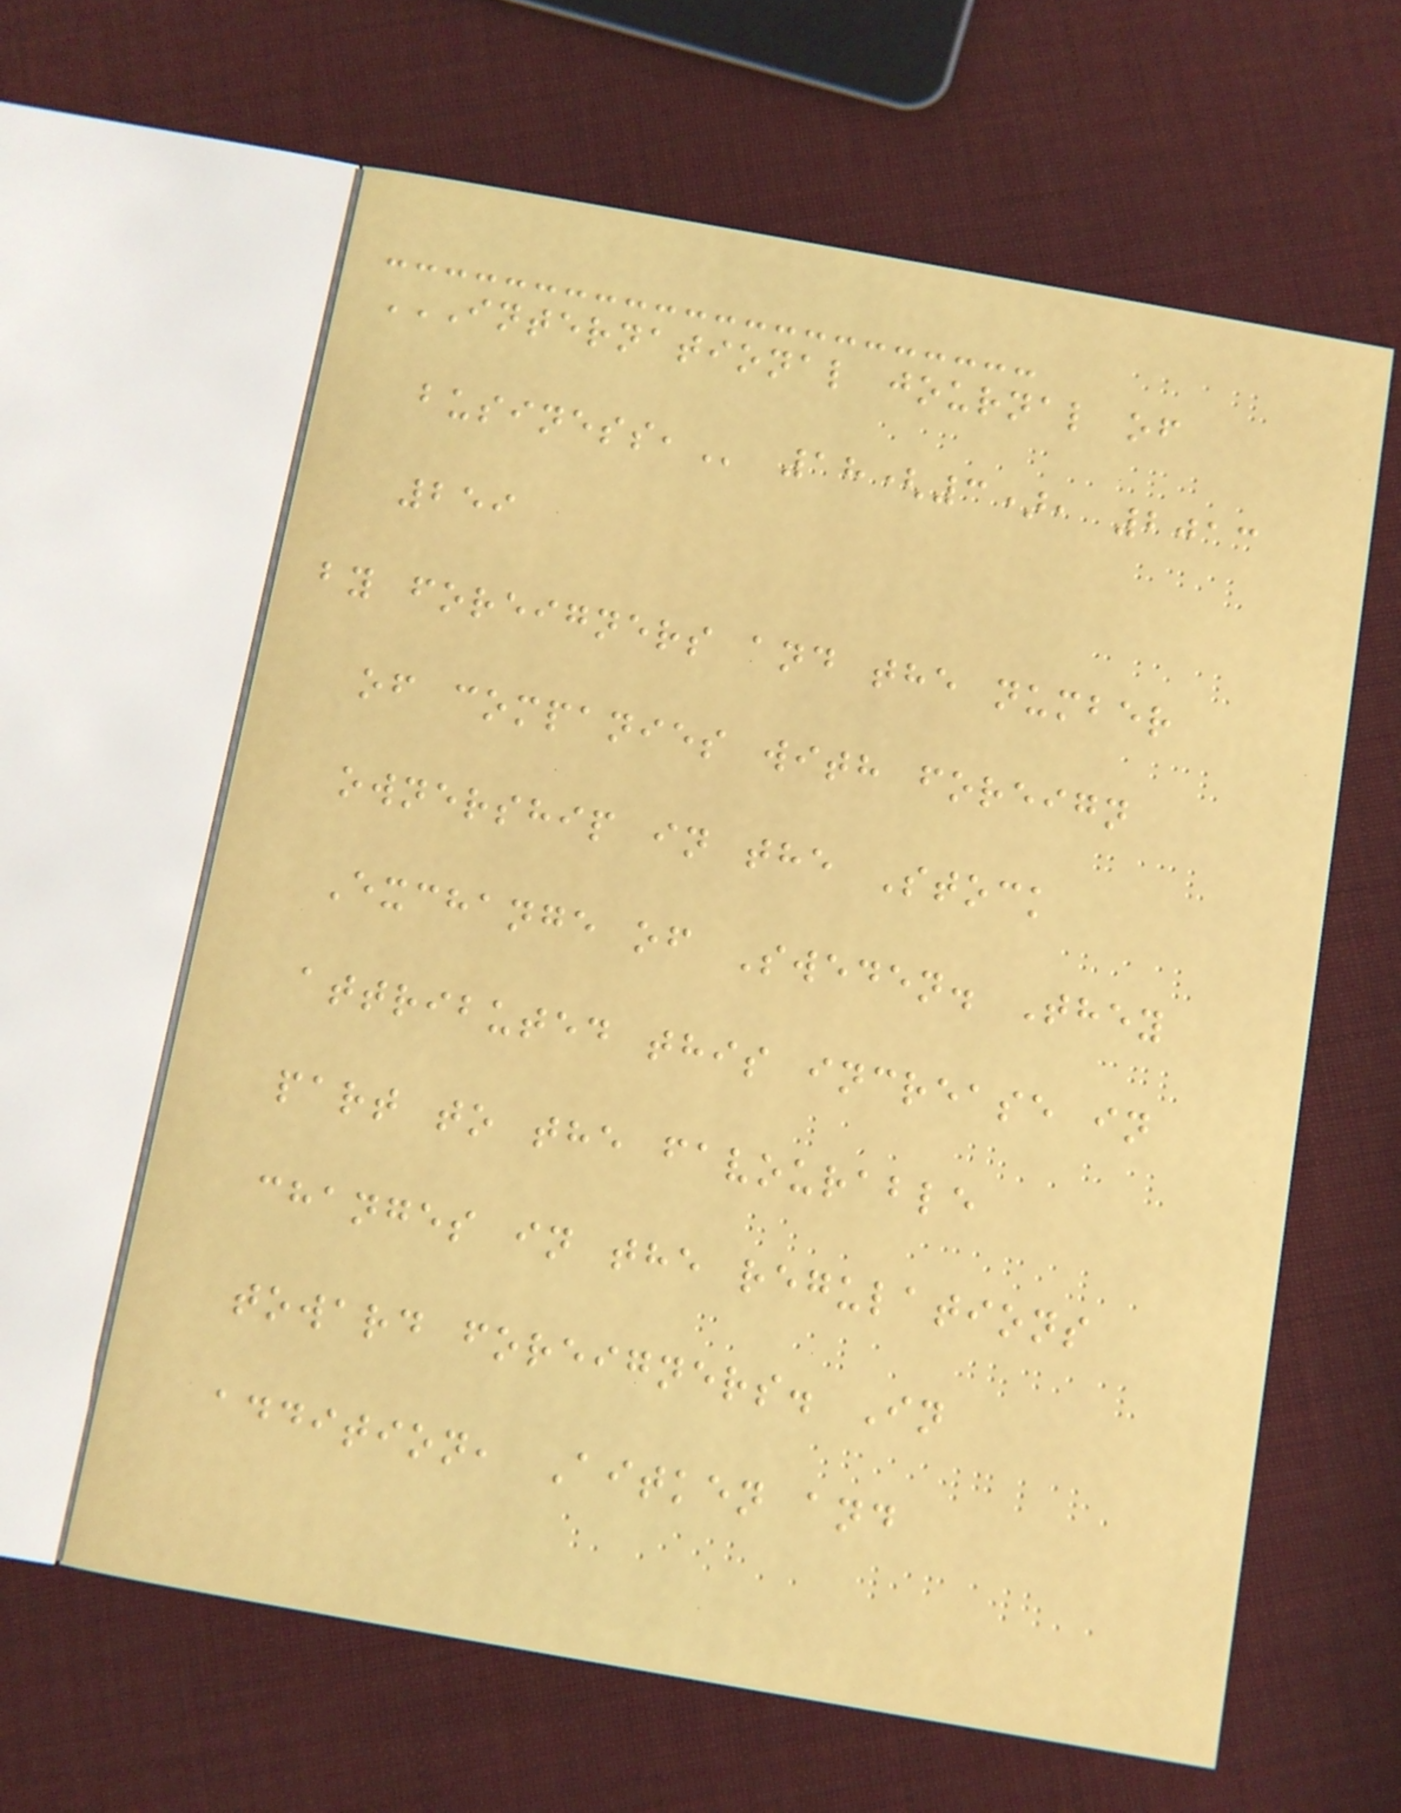INTERNATIONAL JOURNAL OF
BUSINESS, 18(3), 2013
259
by foreigners and the number
of companies with foreign
ownership in the Stock
Exchange of Sweden. They
attributed this increase in
part to the favourable
changes in the regulations
toward foreigners. In
addition, Aitken and
